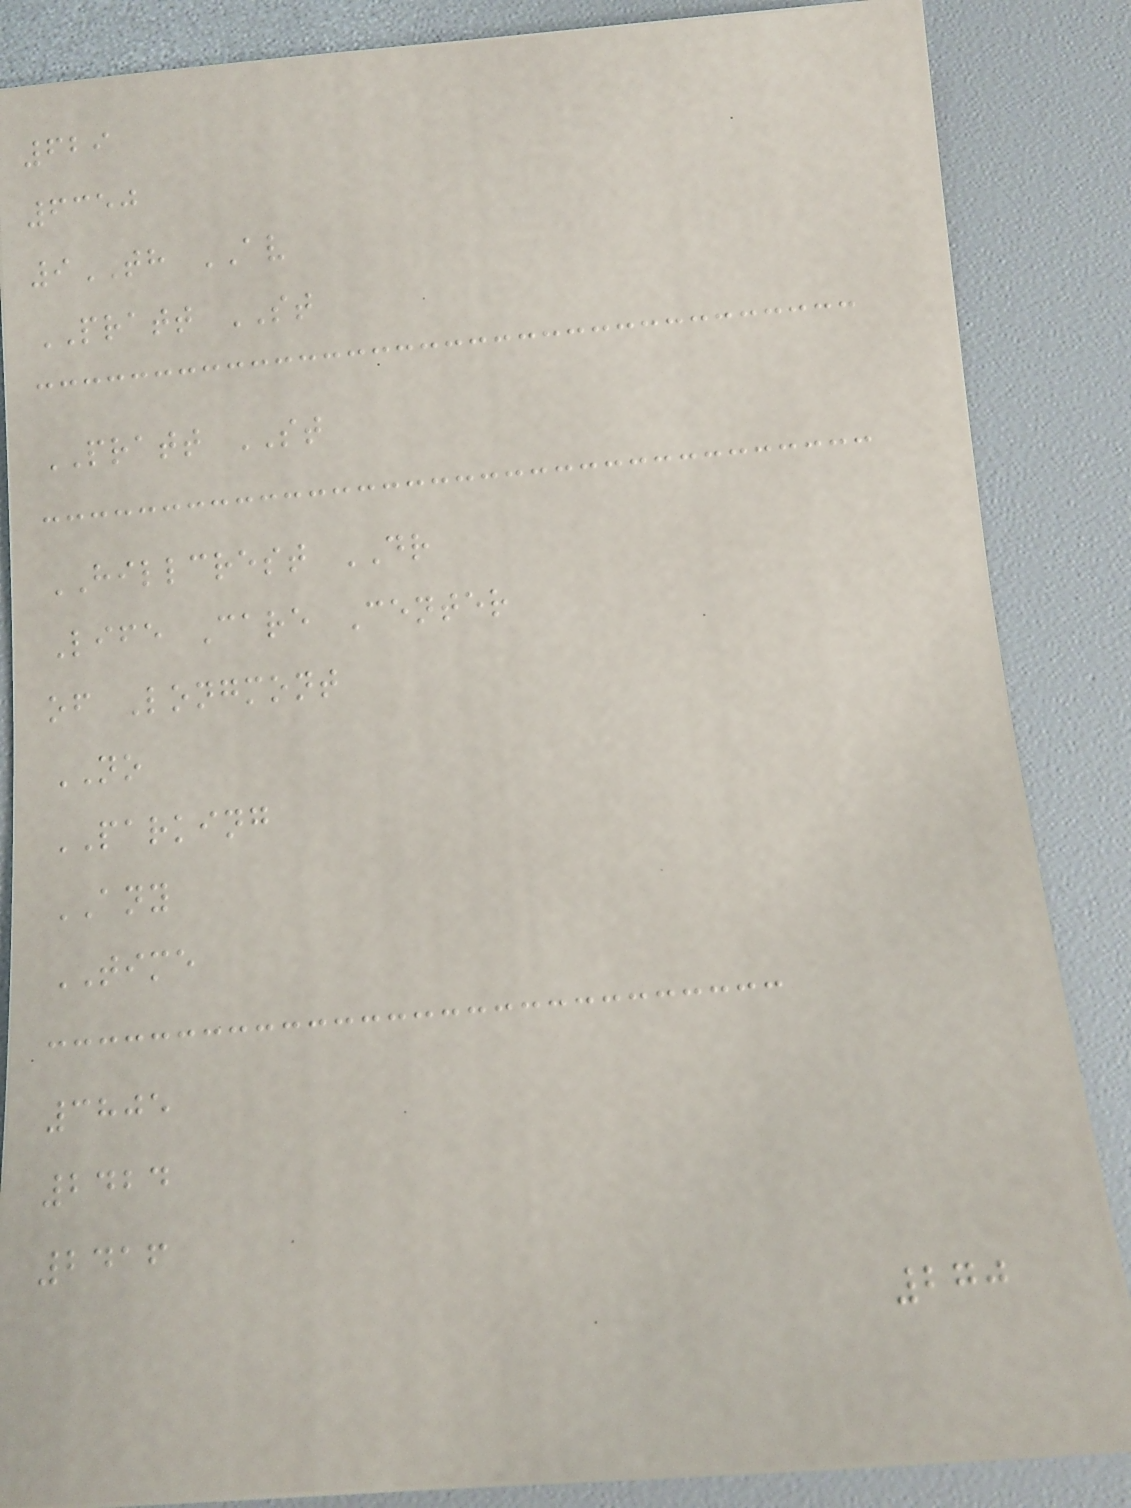629
6350
9TH AV
PRATT ST
PRATT ST
HILLCREST DR
Life Care Center
of Longmont
NO
PARKING
ANY
TIME
3805
2424
2416
270
